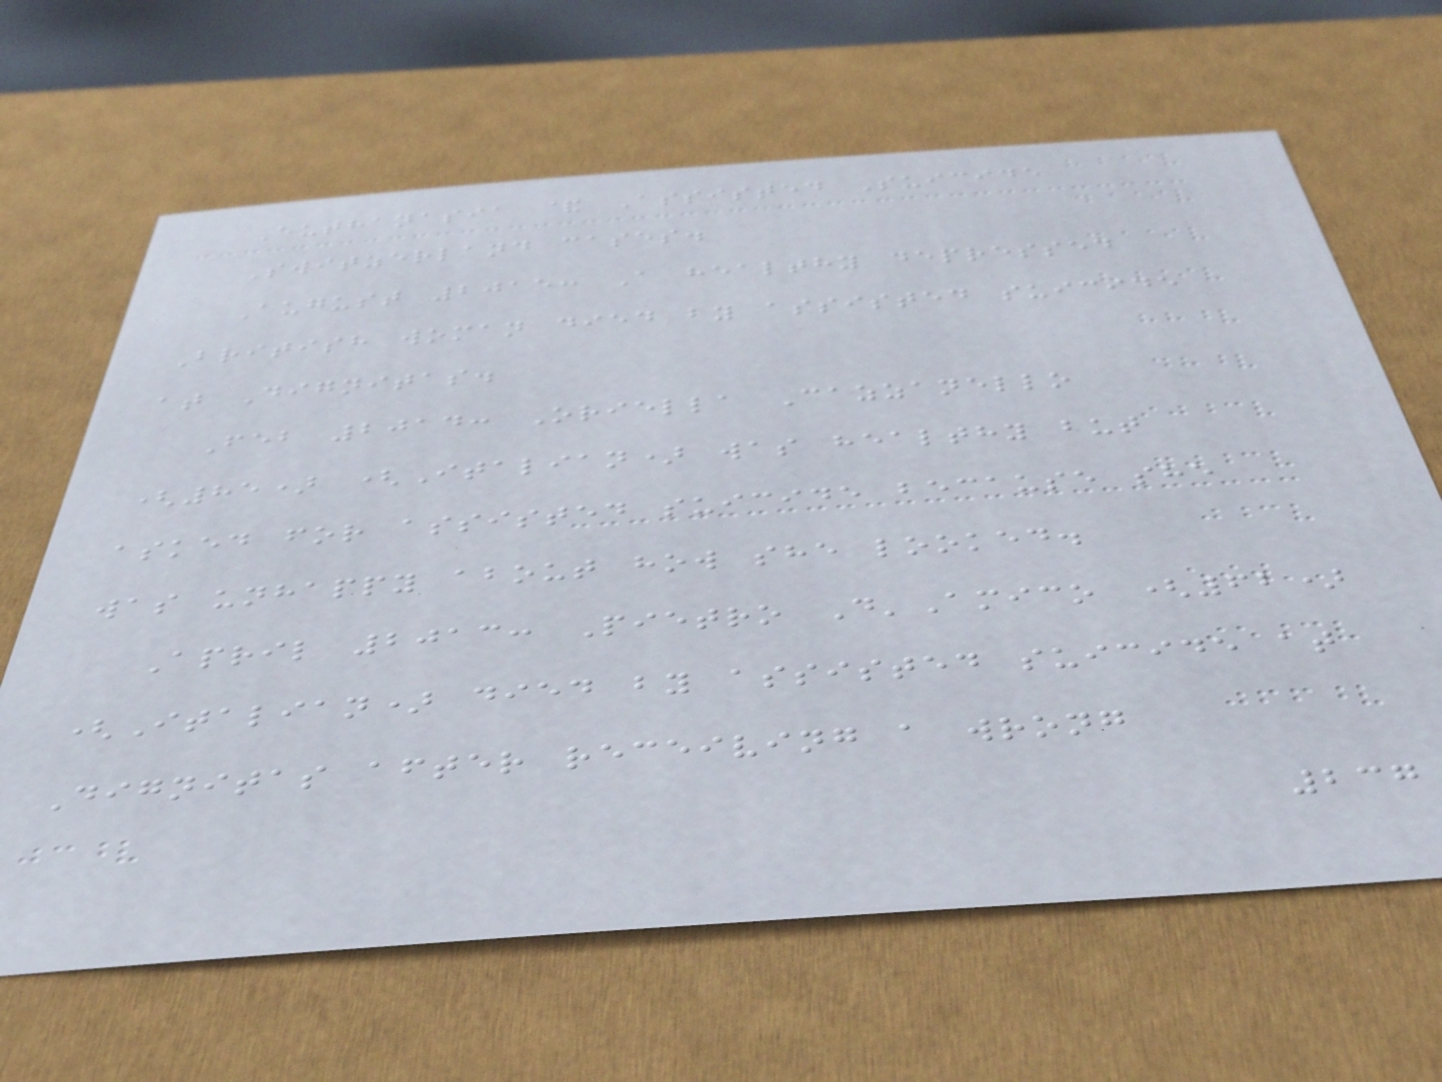Euthanasia & Assisted Suicide
Switzerland cases.
August 2015: A healthy depressed
British woman died by assisted suicide
at Dignitas.
Feb 2014: Oriella Cazzanello
(85) (Italian) was healthy but
asked for assisted suicide because she
was unhappy about how she looked.
April 2013: Pietro D'Amico (62)
(Italian) died by assisted suicide at
Dignitas after receiving a wrong
237
